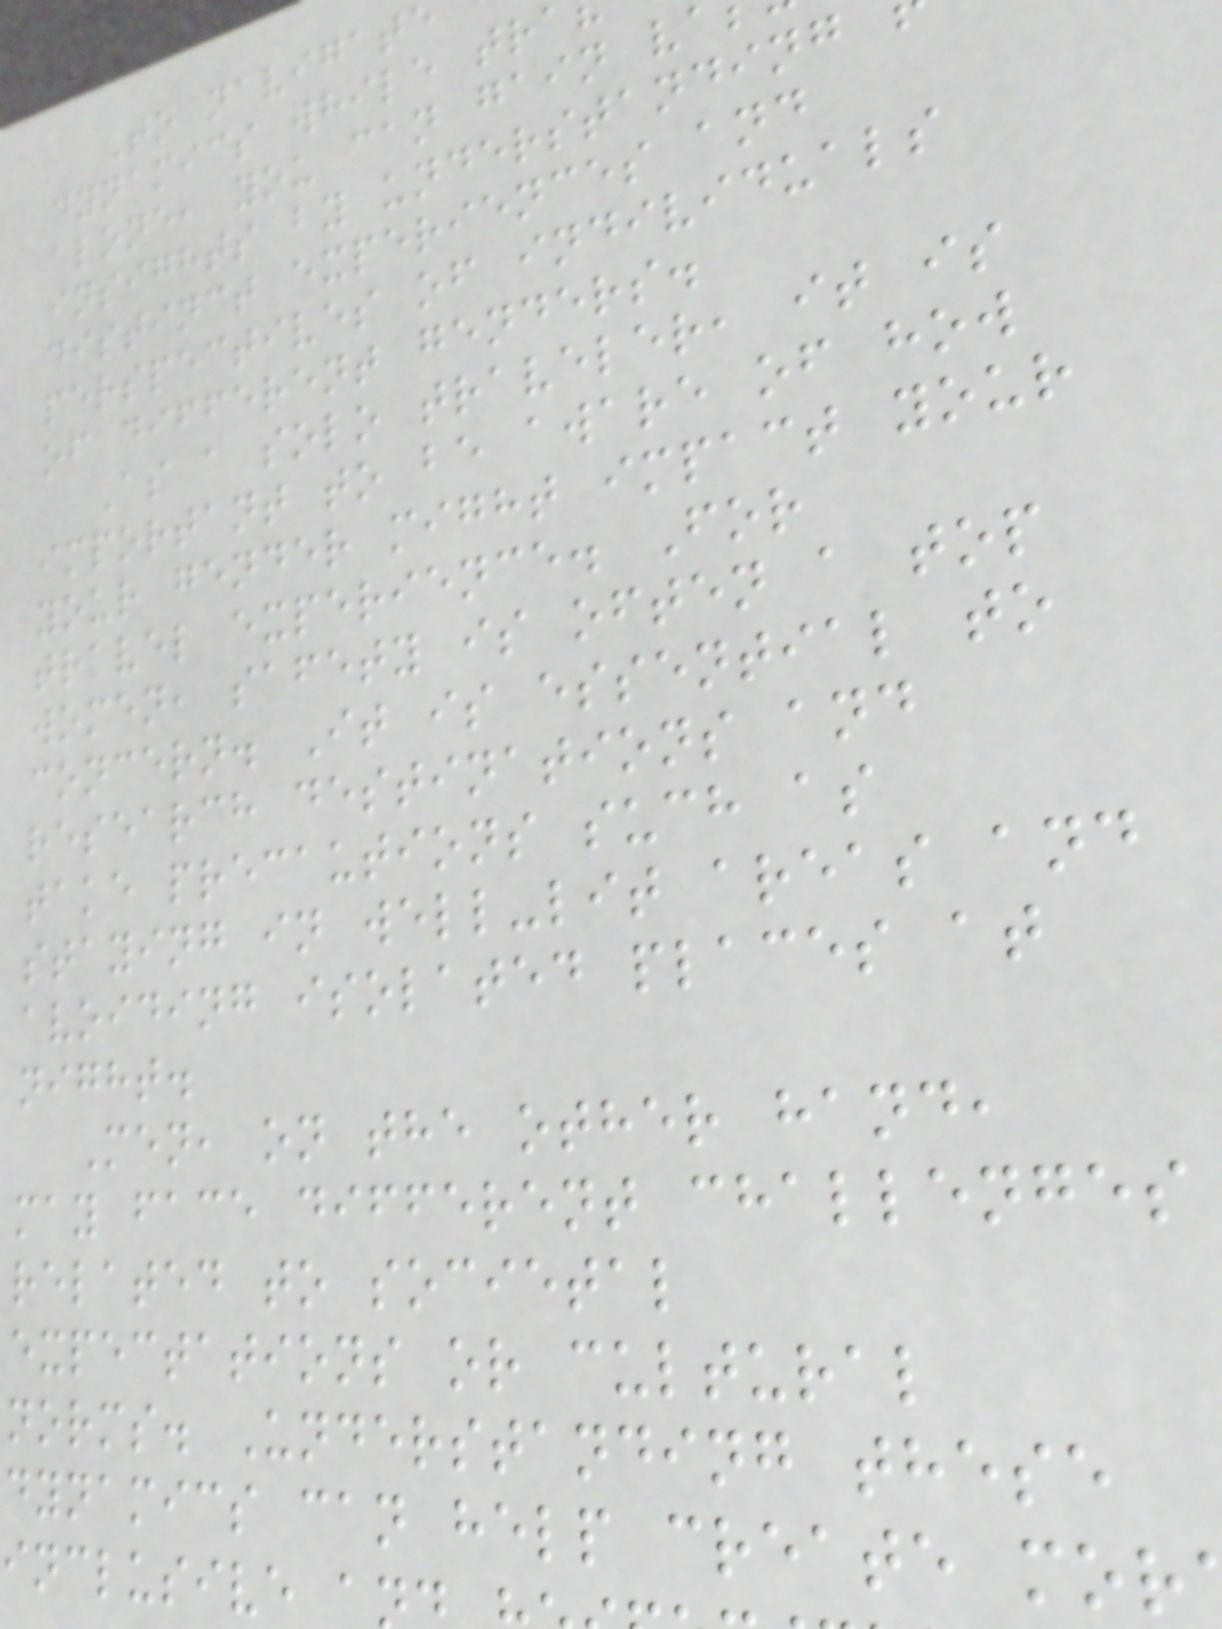To navigat
dynamics while tr
alone, you can gain v
insights by understanding
distinct experiences and
perspectives of individuals
of different genders.
As a solo traveler, it is
important to be aware of how
your gender might impact your
travel experience. For
women, safety is often a top
concern. It is essential to
research destinations and
take precautions such as
staying in well-lit areas and
avoiding isolated places at
night.
Men, on the other hand,
may face different challenges
related to societal
expectations or cultural
norms. Understanding these
dynamics can help create mor
inclusive a
